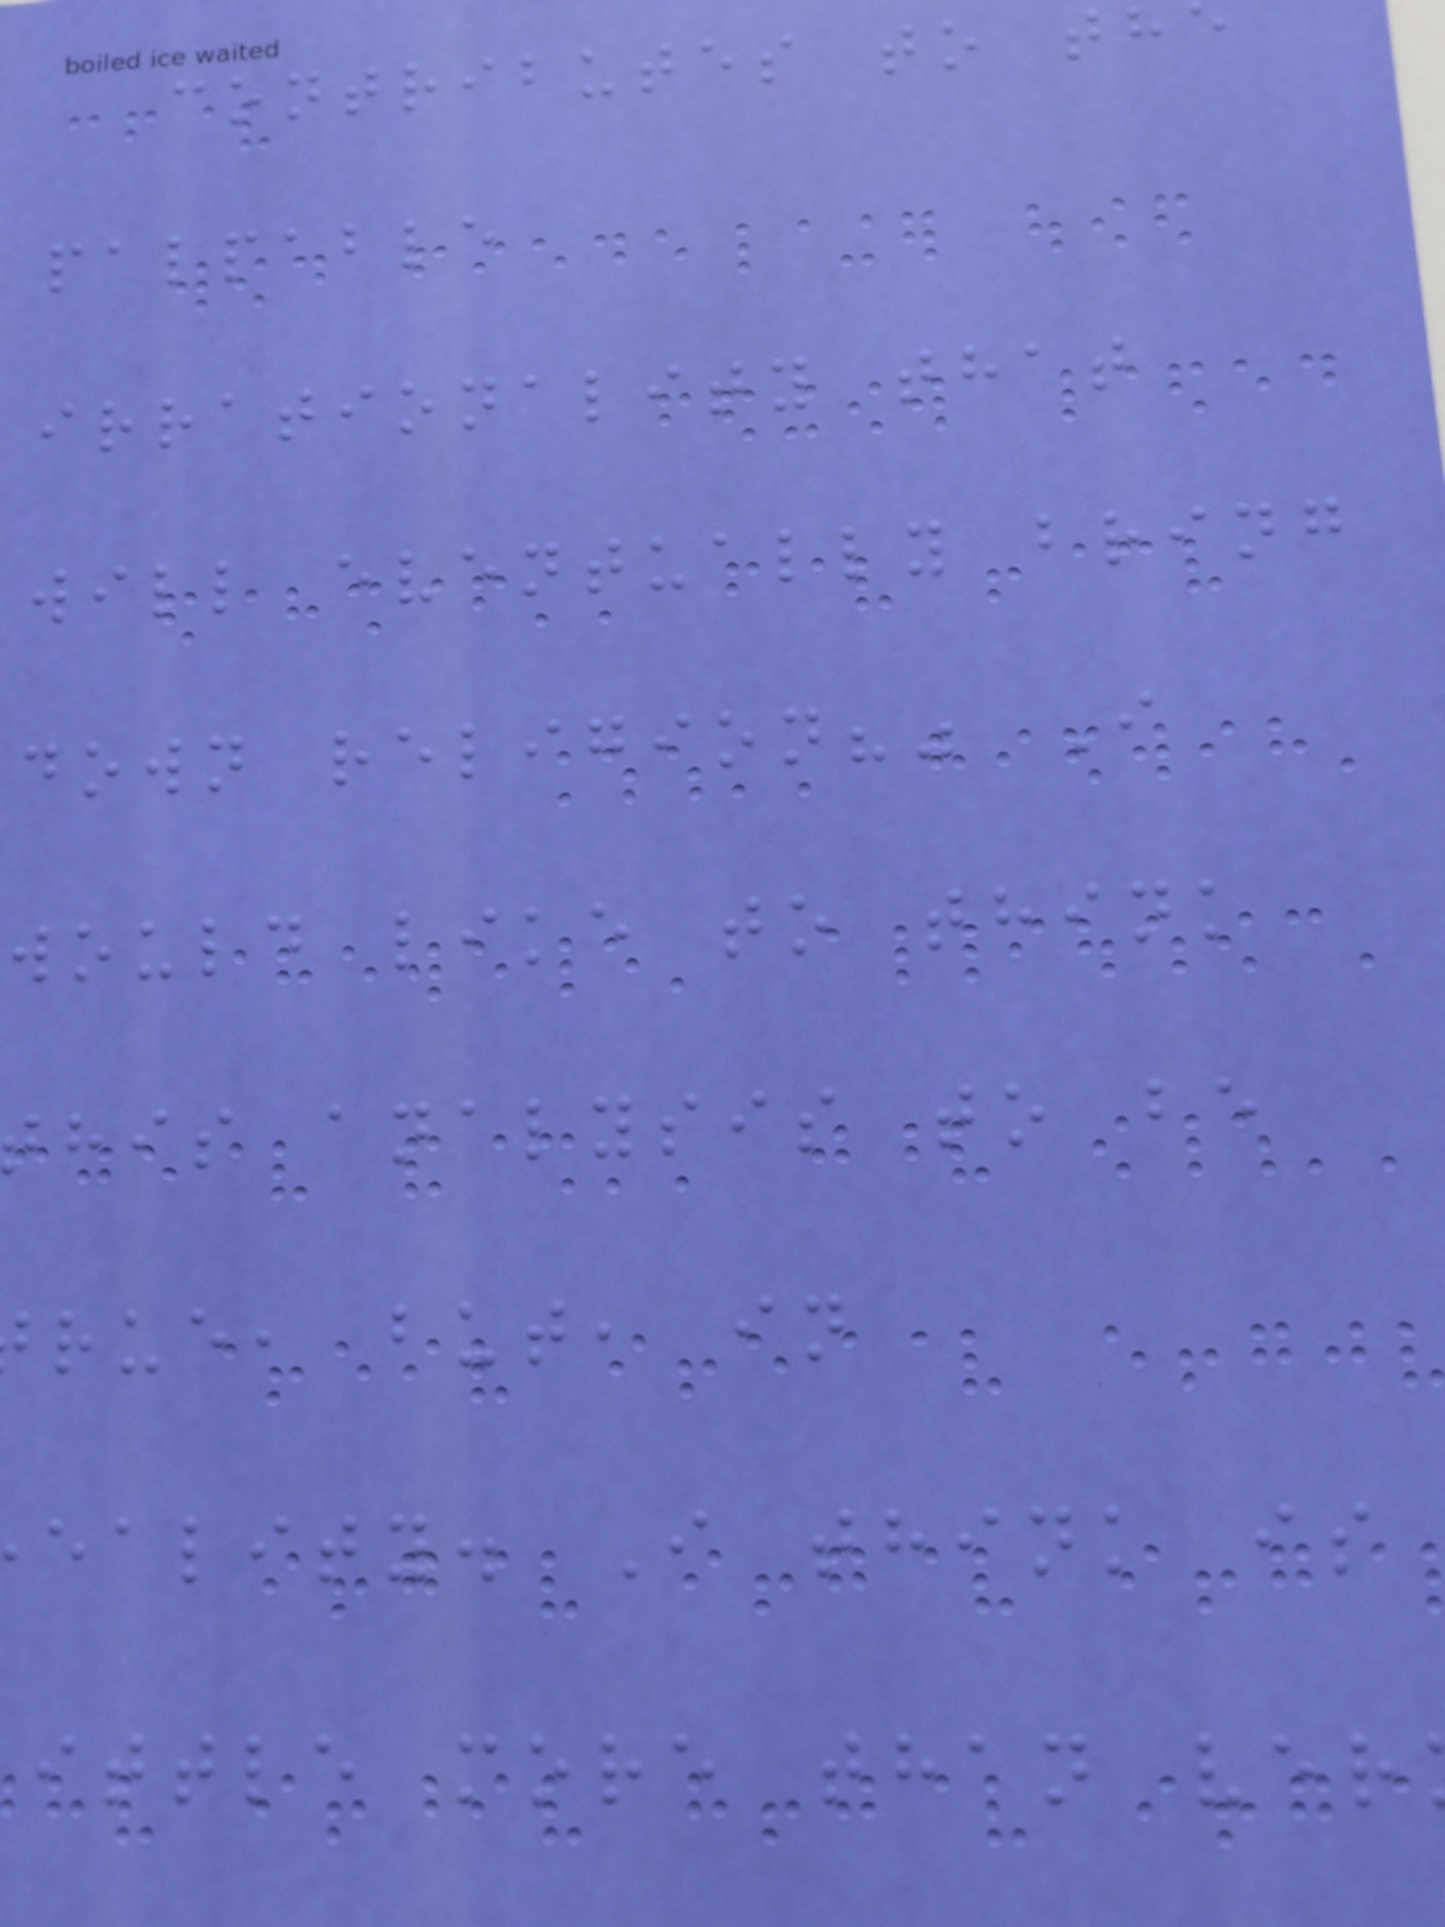contributes to th
palpable
irrationality that
will eventually bring
down religion?" I
would like to think
his analysis to be
rue, but, in
eality. I think is
ittle more than ver
